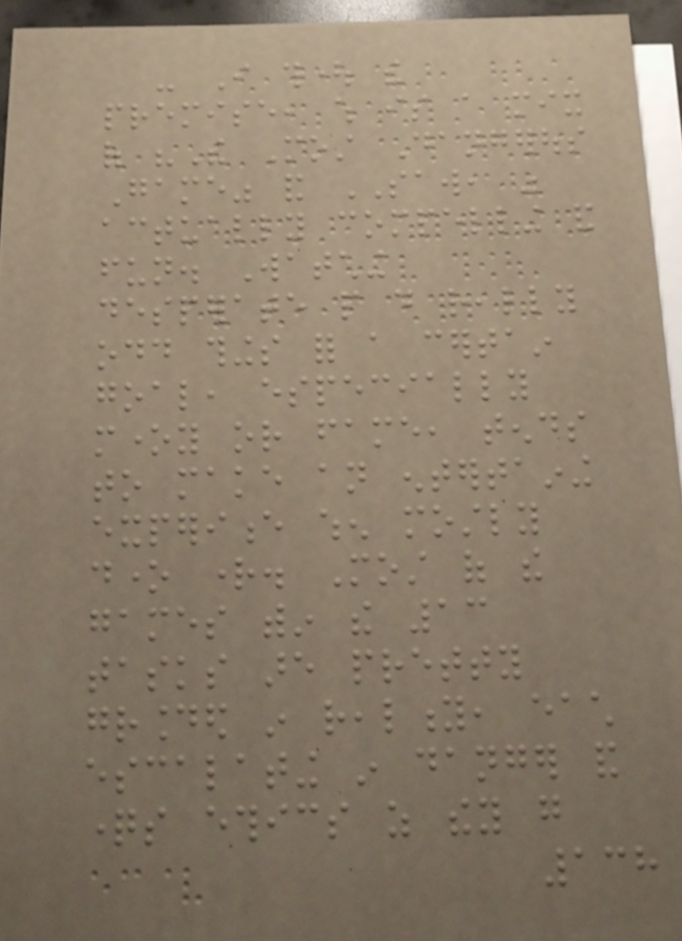- I thought the
premise, which is a mix
of "The Most Dangerous
Game" and SAW, was
actually compelling and
fun. Watching
desperate people do really
odd things for a certain
goal, especially
money or fame, tends
to make an entertaining
experience when mostly
done right. Most of the
games within the 13
tasks are pretty
grounded in reality, each
escalating in danger and
questions ethics as they go
138
